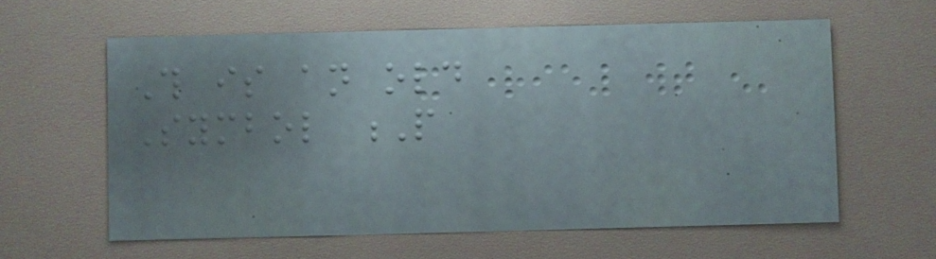This is an old
Symbol P
